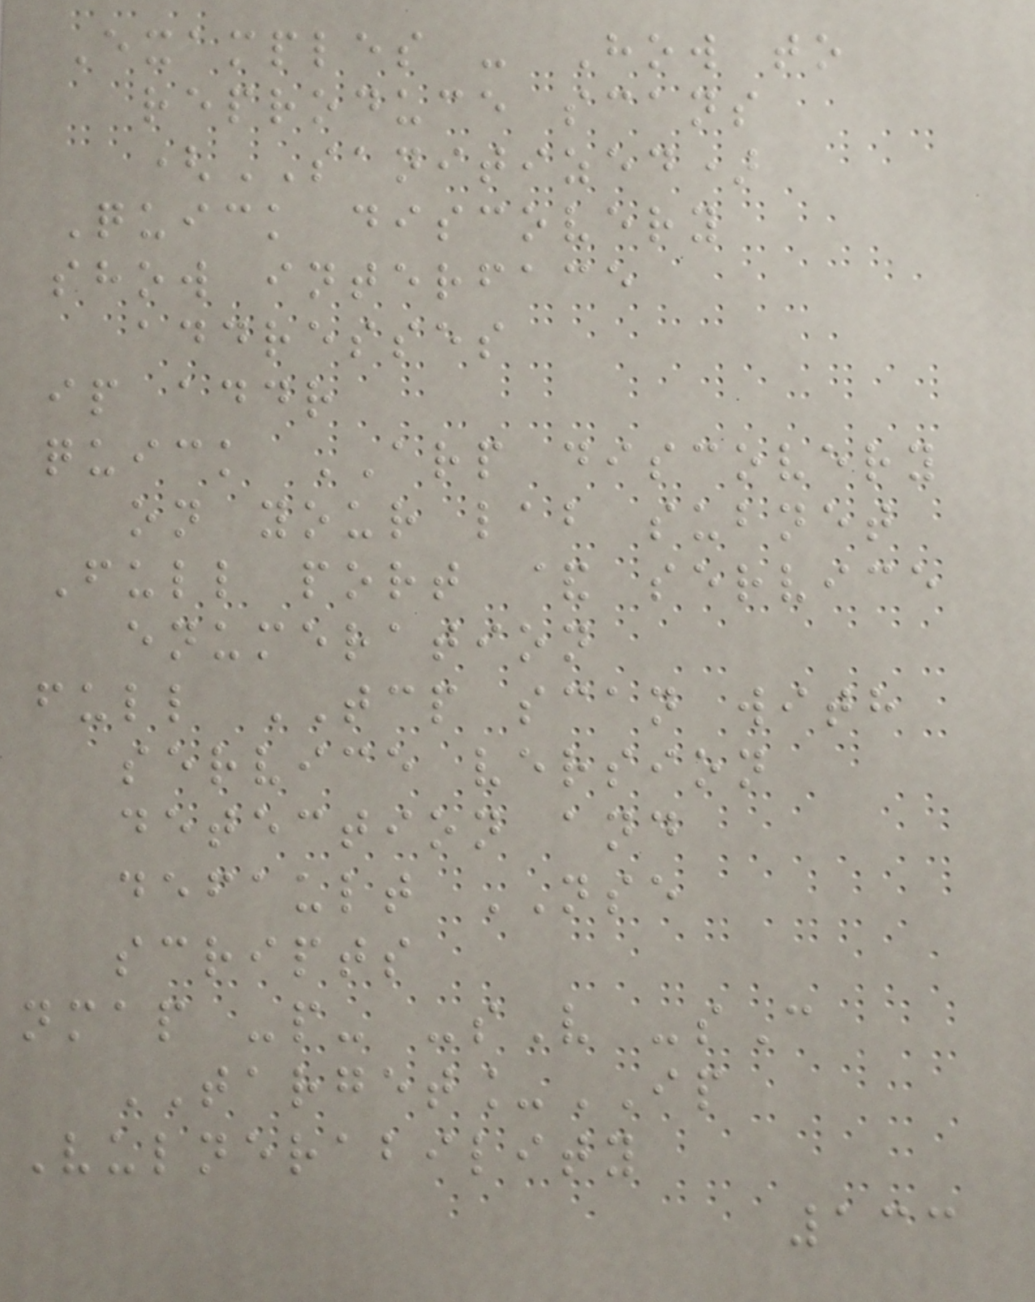Examples - How to
reproduce scans
(SANITIZED)
Quick discovery
show interface
addresses
ip addr
quick ARP discovery
on your lab subnet
Full port & service
enumeration
full TCP scan with
service version
detection and
default NSE
scripts
nmap -p- -sV -sC
TARGET_IP
Vulnerability
133
